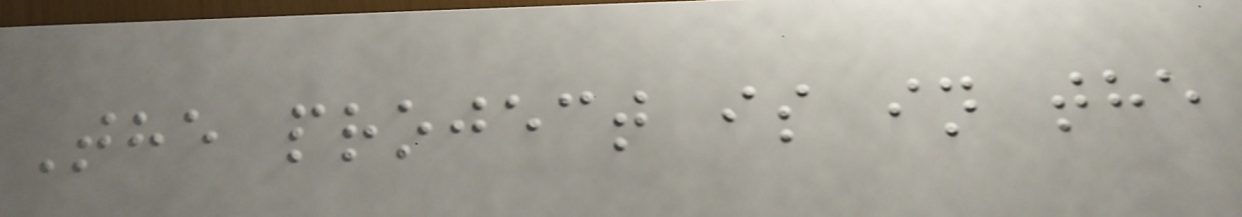The project is in the
